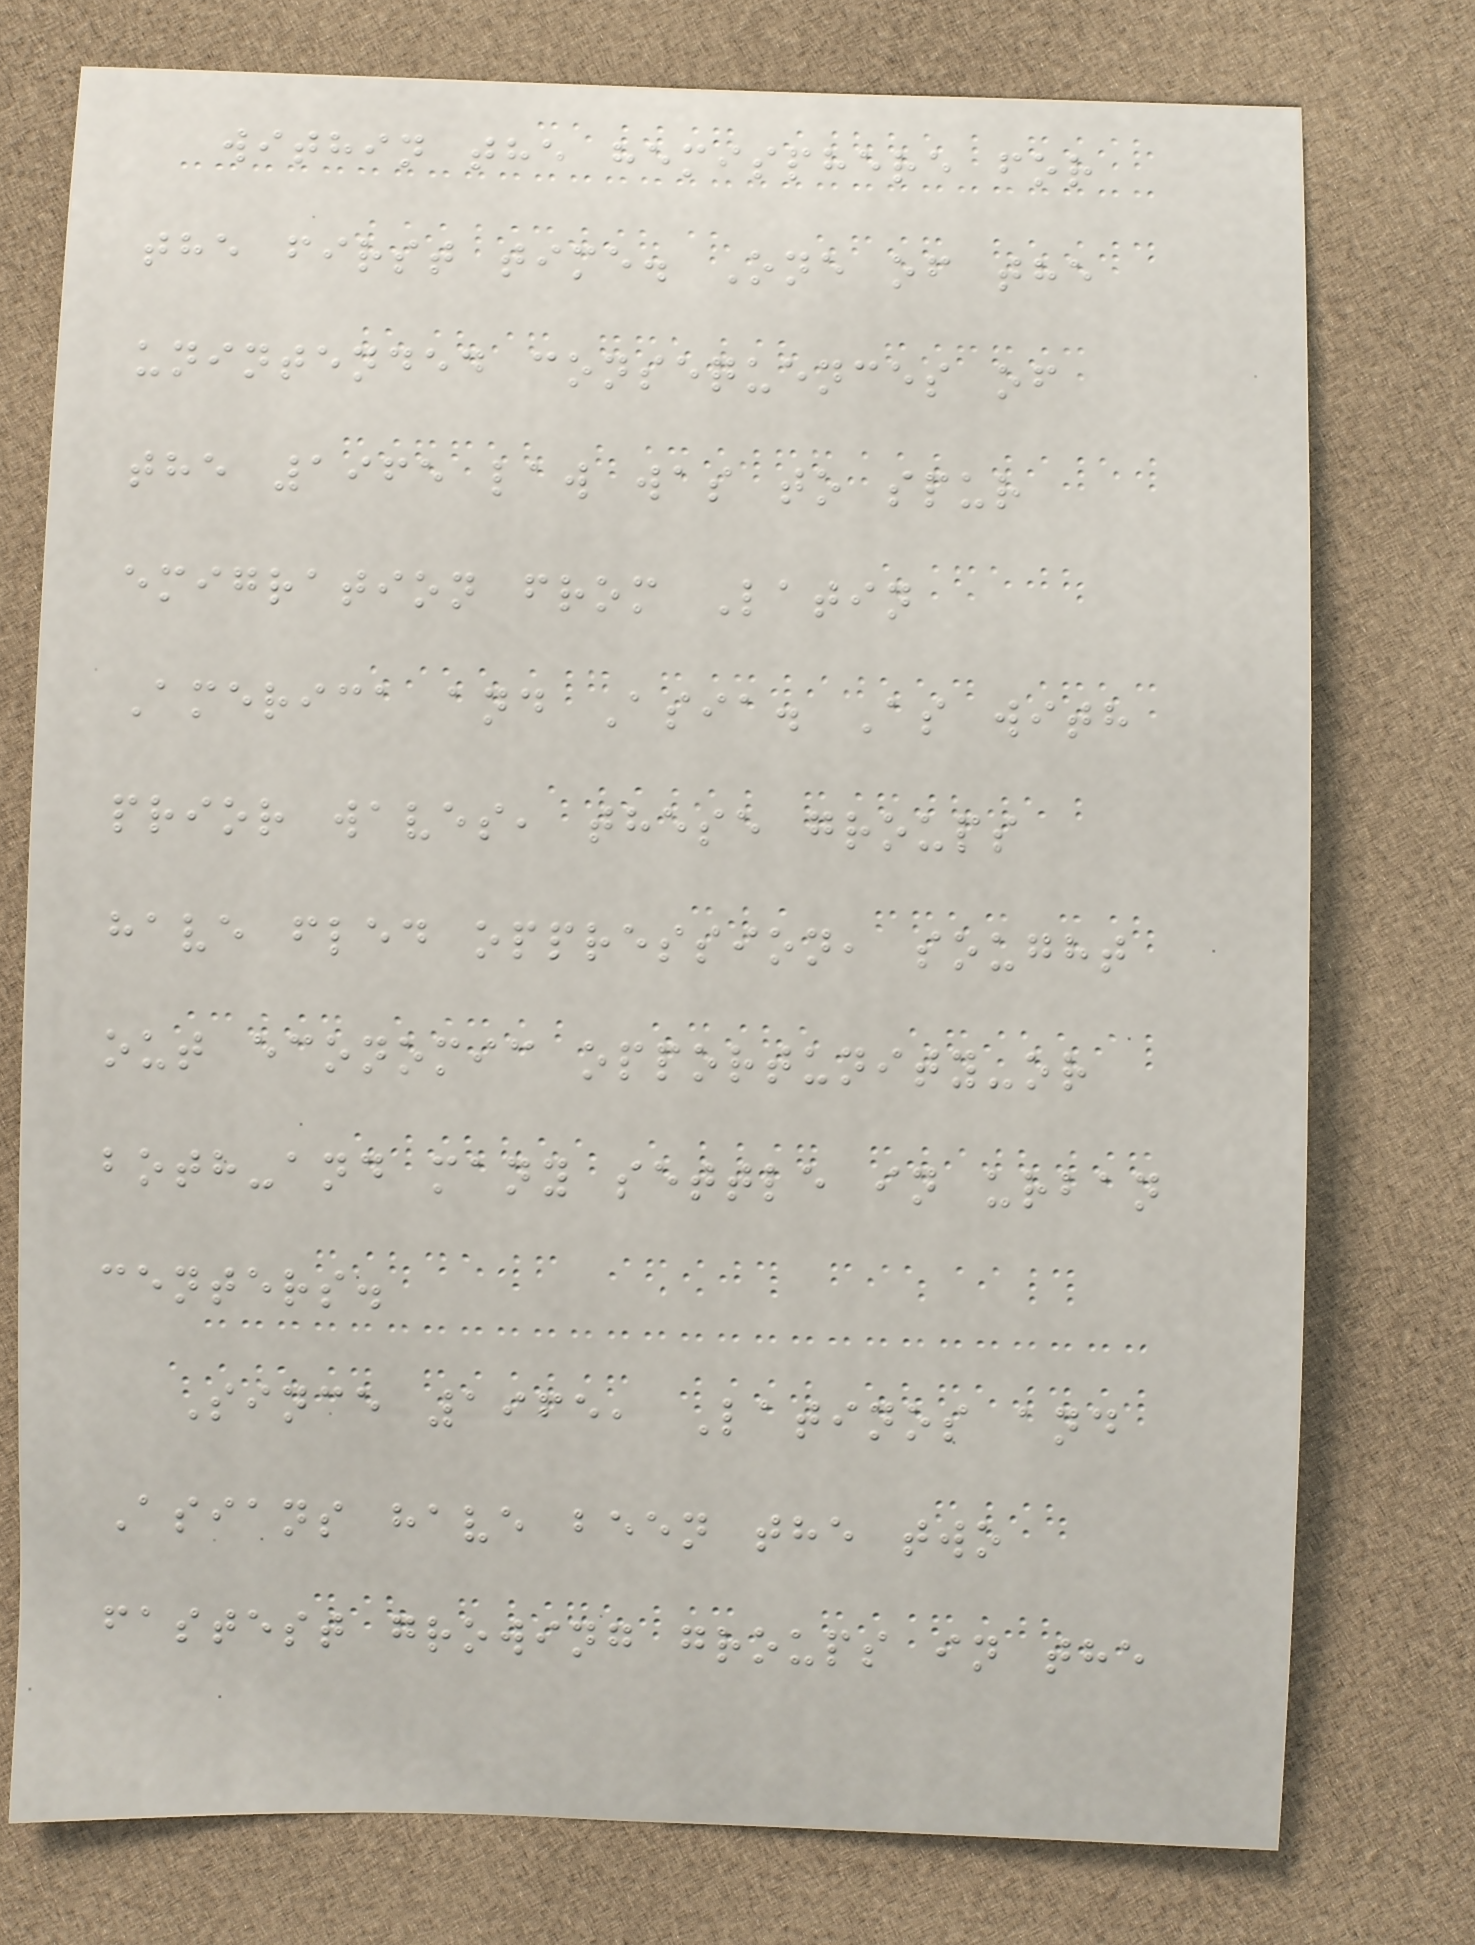within the hemisphere for
the first time. One of the
unintended consequences of
the 1965 law was to spur
emigration from Latin
America and Asia. As with
prior waves, these groups
have fled oppression, sought
out economic opportunity-or
both-and many settle in urban
centers.
Since 1965, Latinos and
Asians have been the two
fastest growing groups in the
